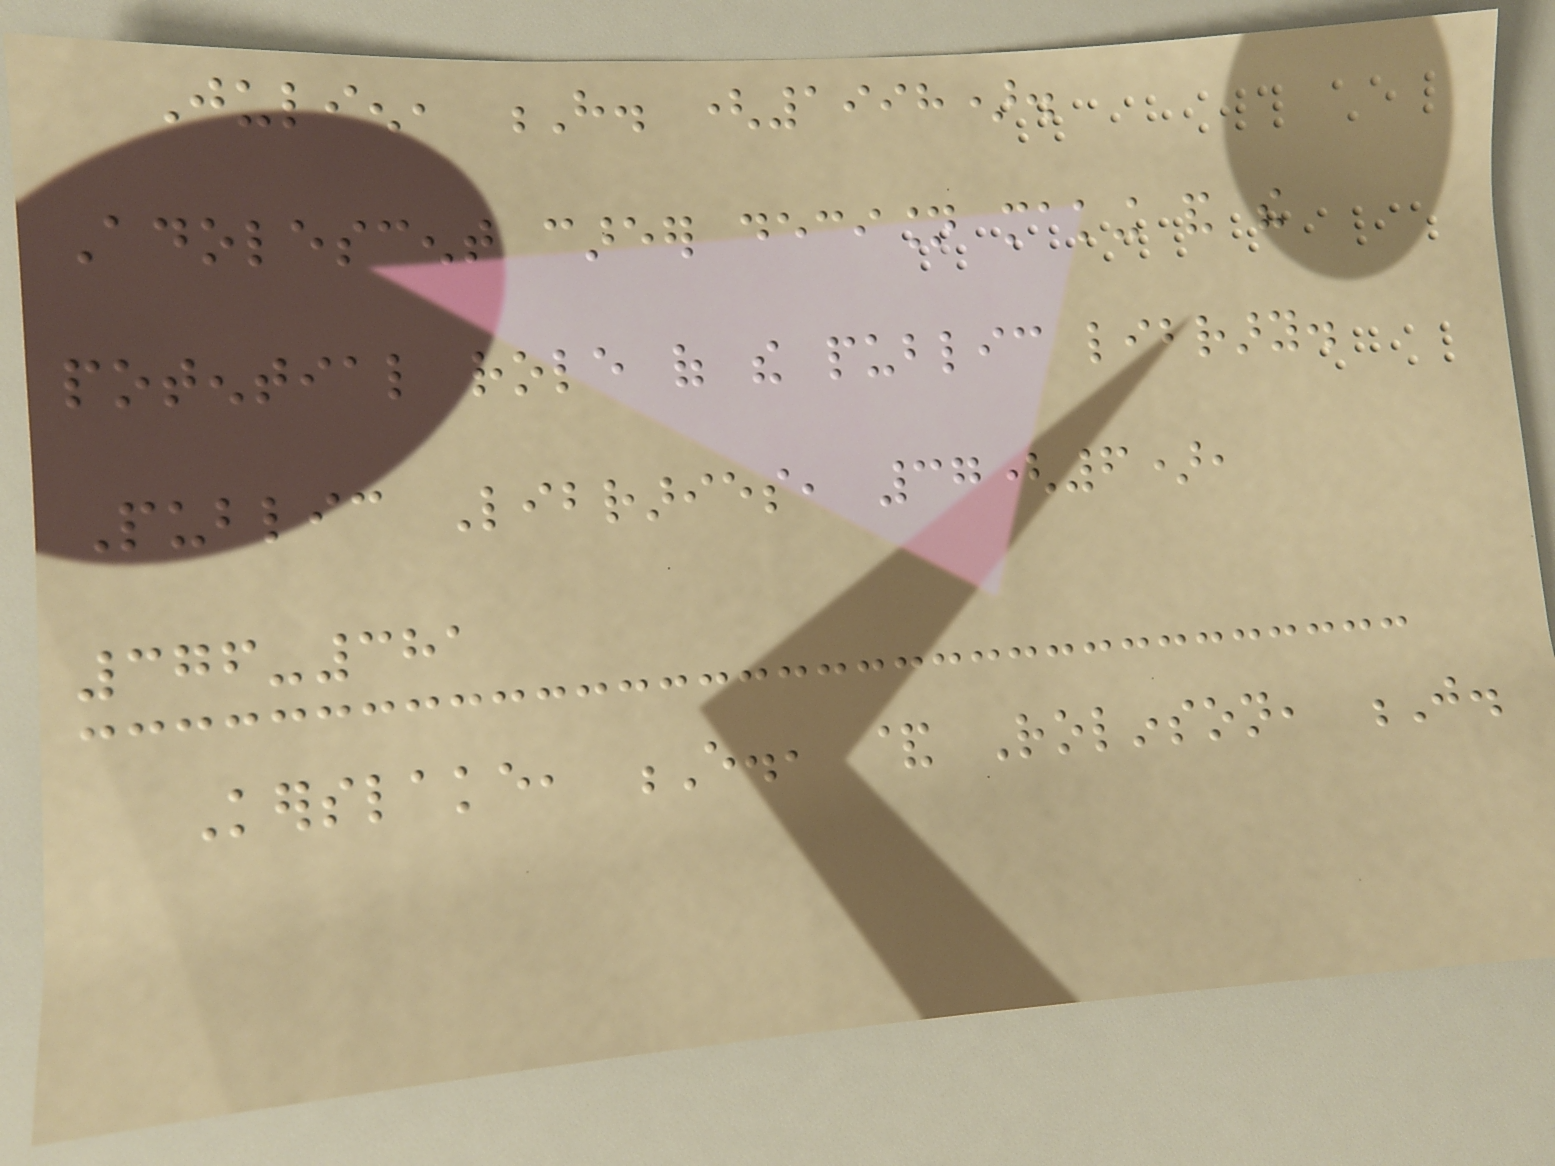Julien, H. (1998).
Adolescent career decision making and the
potential role of the public library.
Public Libraries, 37(6),
376-381
Kerslake, E., & Rolinson, J.
